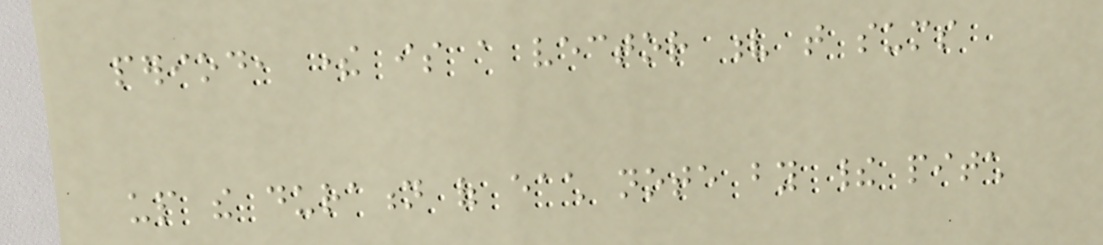period, there is a vector v that sums
up the duration of each note by their pitch
